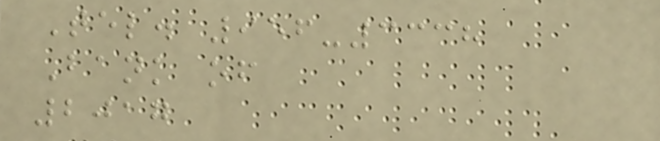Tel. 956-3338
Bank of
2017
